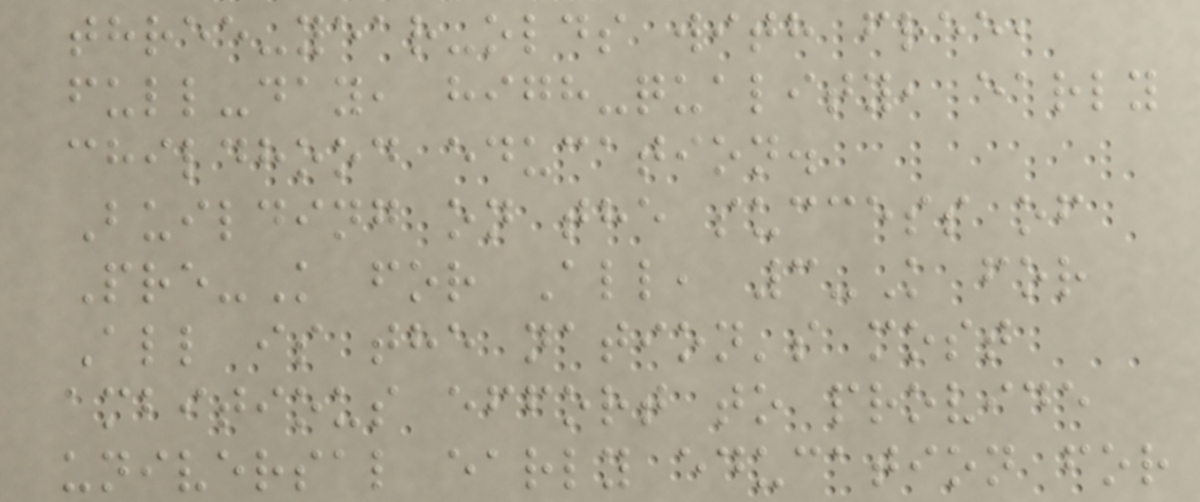three-year-olds with free,
full-day, high-quality, early
childhood education.
Building on the success of
Pre-K for All, 3-K for
All is the nation's most
ambitious effort to provide
universal early education for
